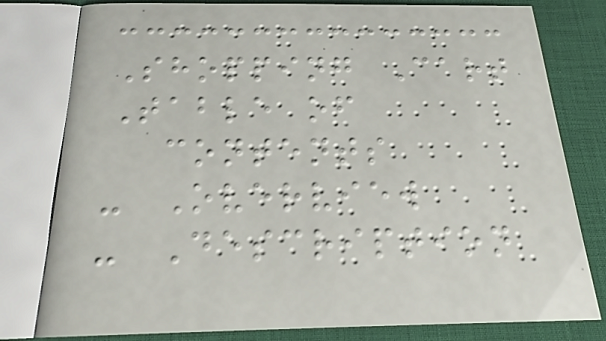Shopping Cart
Table of
contents
- Overview
- Description
